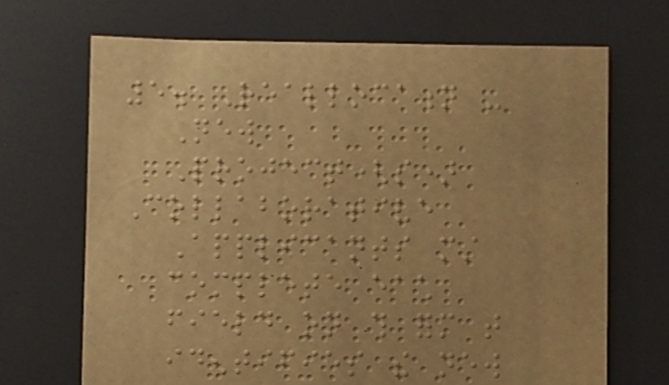5. Reallocation -
New
Project(s)
Collaborative
Applicants must
complete each
field on this form that
identifies the new
